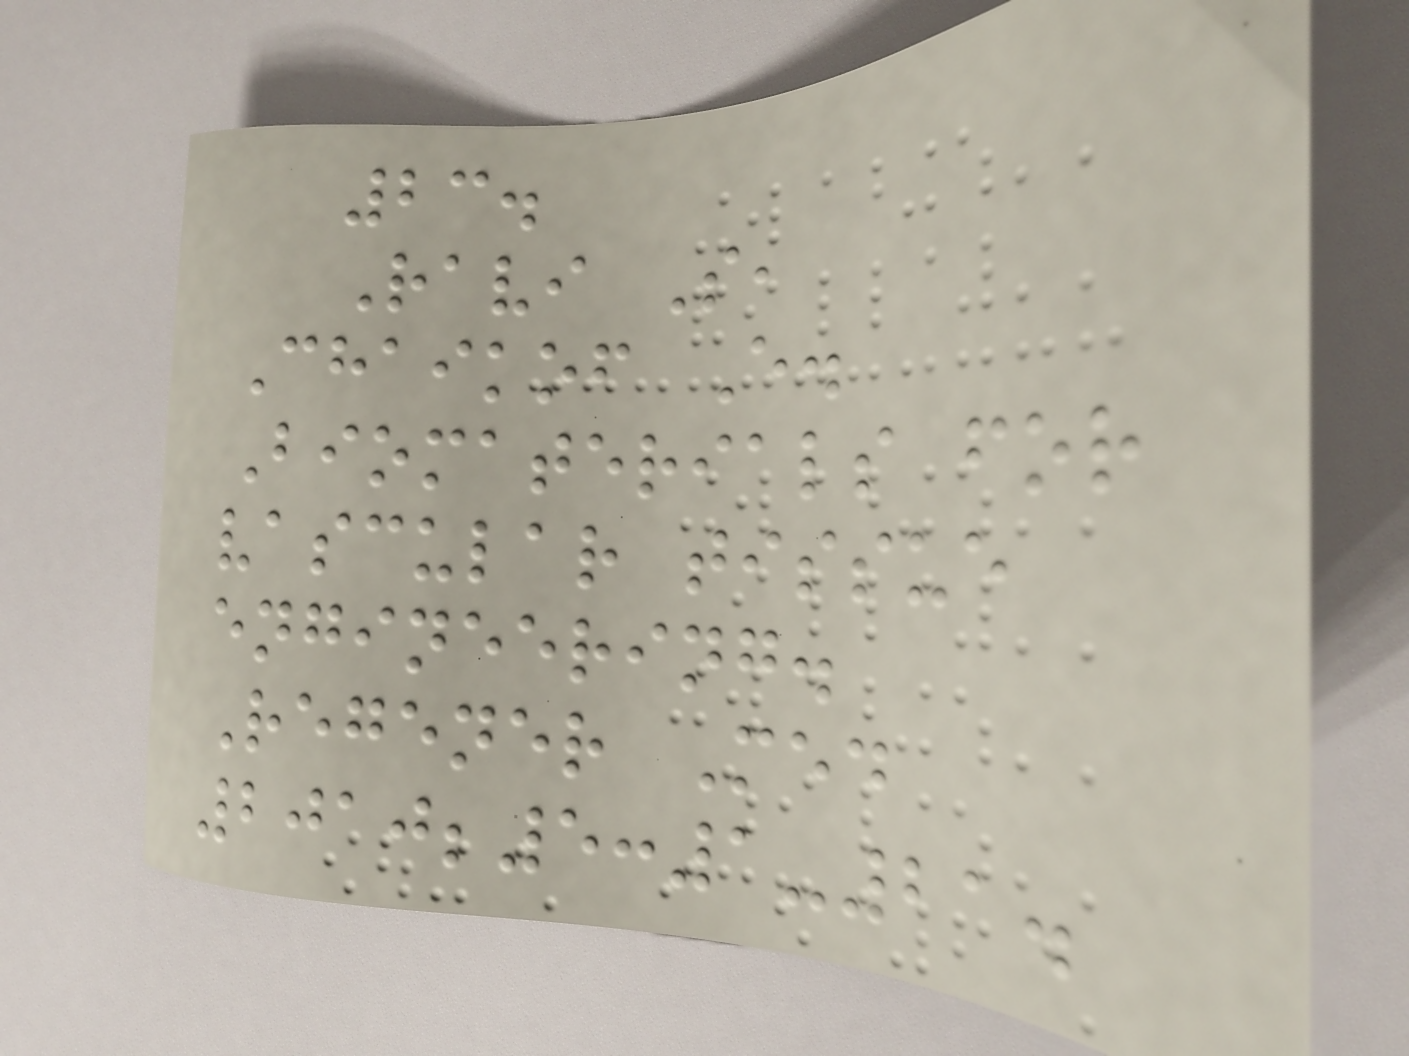23.
Ravi S,
Chaikof E.
Biomaterials for
vascular tissue
engineering.
Regener Med
2010;5:1-21.
